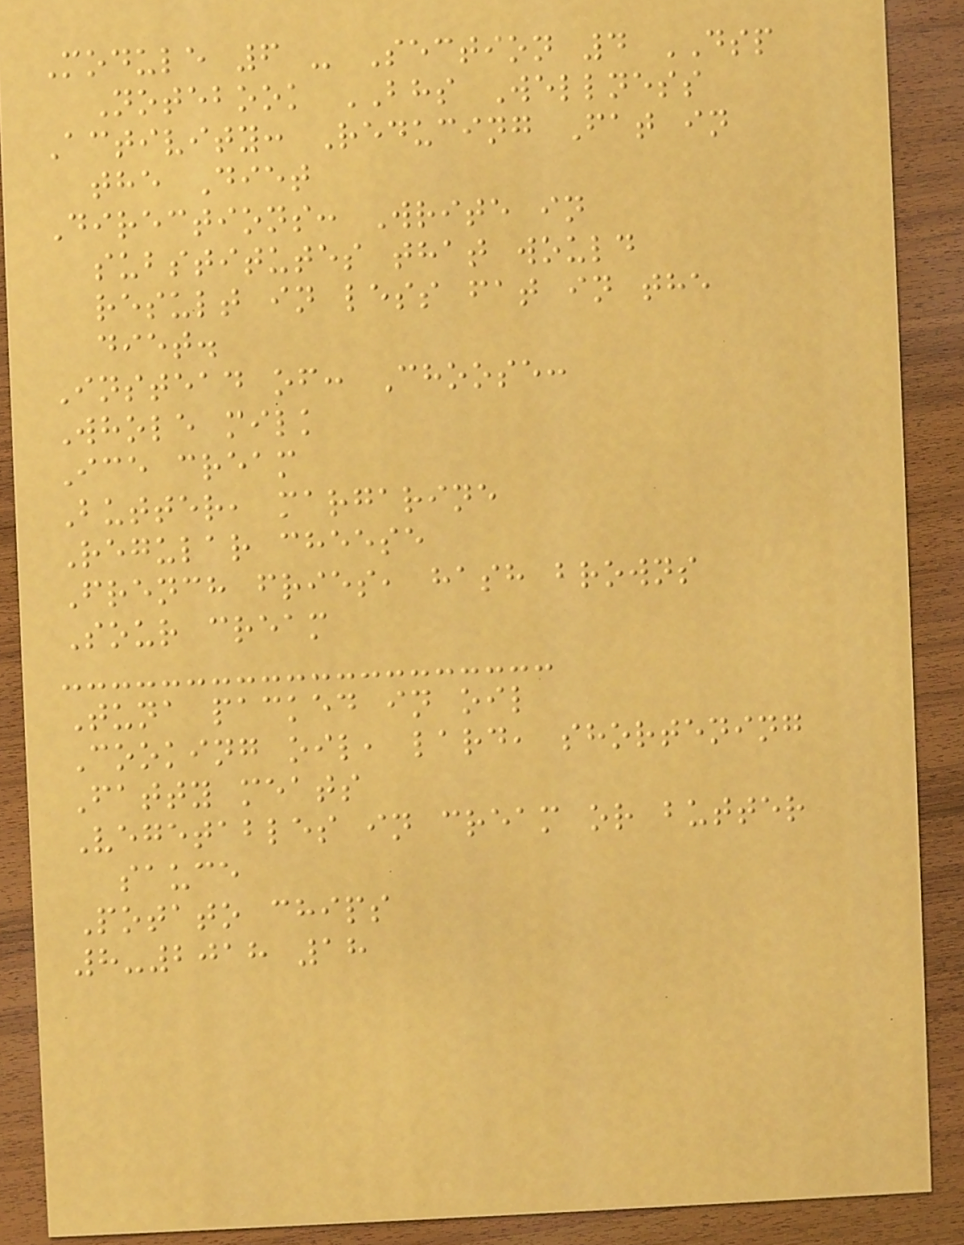Module 6 - Section 4 DSP
Notebook BHS Wellness
Activity: Reducing Fat in
the Diet
Directions: Write in
substitutes that would
result in less fat in the
diet.
Instead of: Choose:
Whole milk
Ice cream
Butter, margarine
Regular cheese
French fries, hash browns
Sour cream
Tuna packed in oil
Cooking oil, lard, shortening
Fatty meats
Vegetables in cream or butter
sauce
Potato chips
8-2018 18
